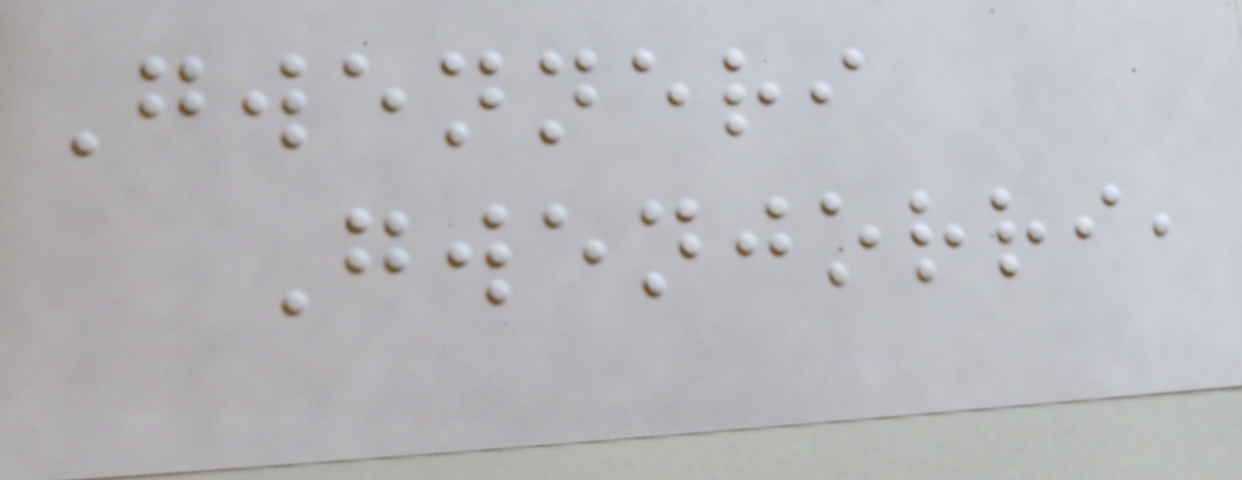Gwenneri
Gwenjorri,
